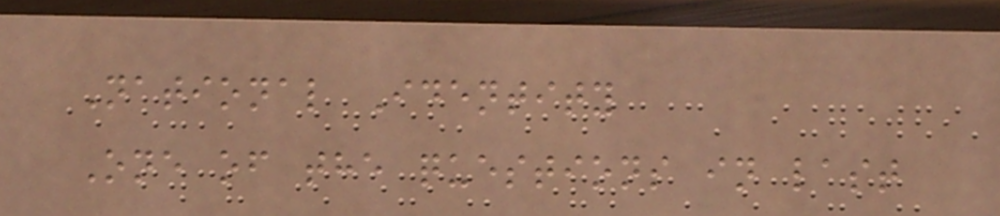National Identity
One of the questions in last
